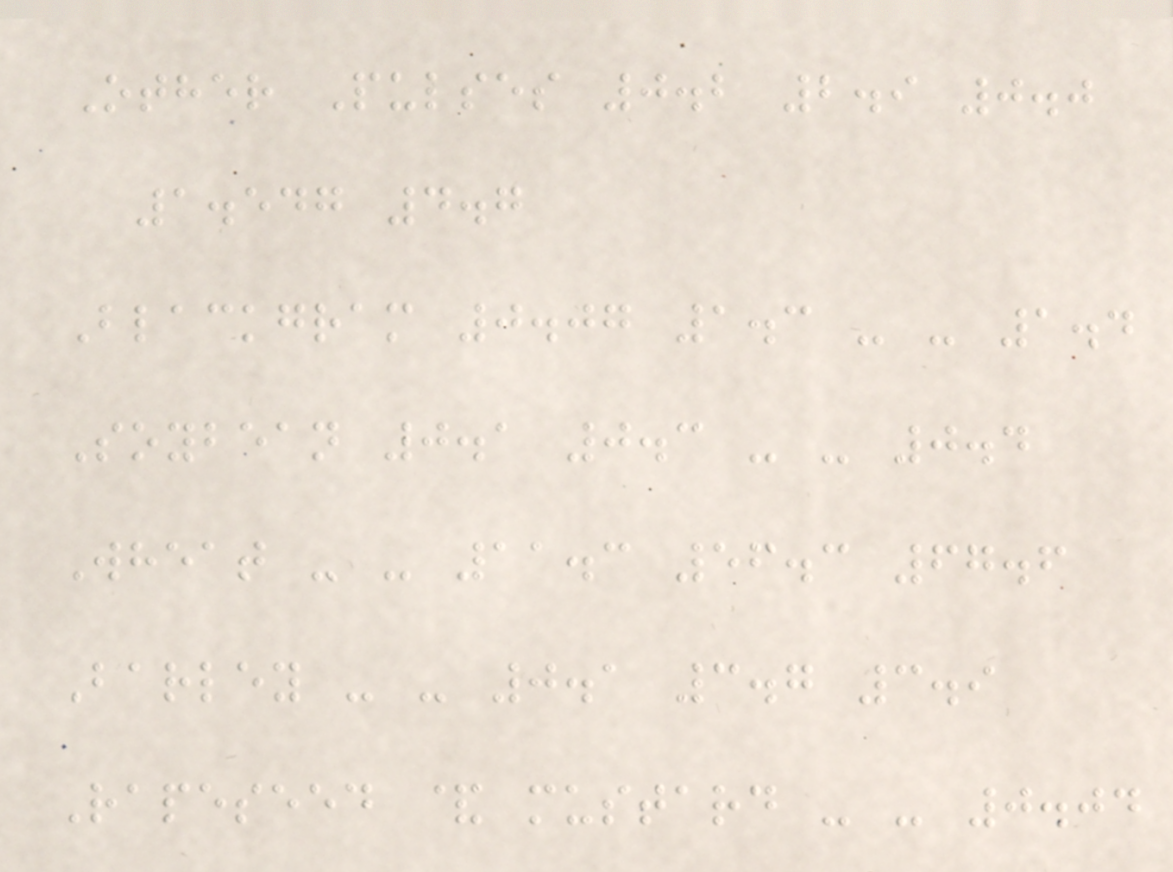Other Pulses 0.2 2.9 0.0
1.547 4.7
Blackgram 0.07 1.3 - - 1.4
Soybean 0.1 0.3 - - 0.4
Wheat - - 11.3 56.3 67.6
Barley - - 0.1 3.7 3.9
Rapeseed & mustard - - 0.04
